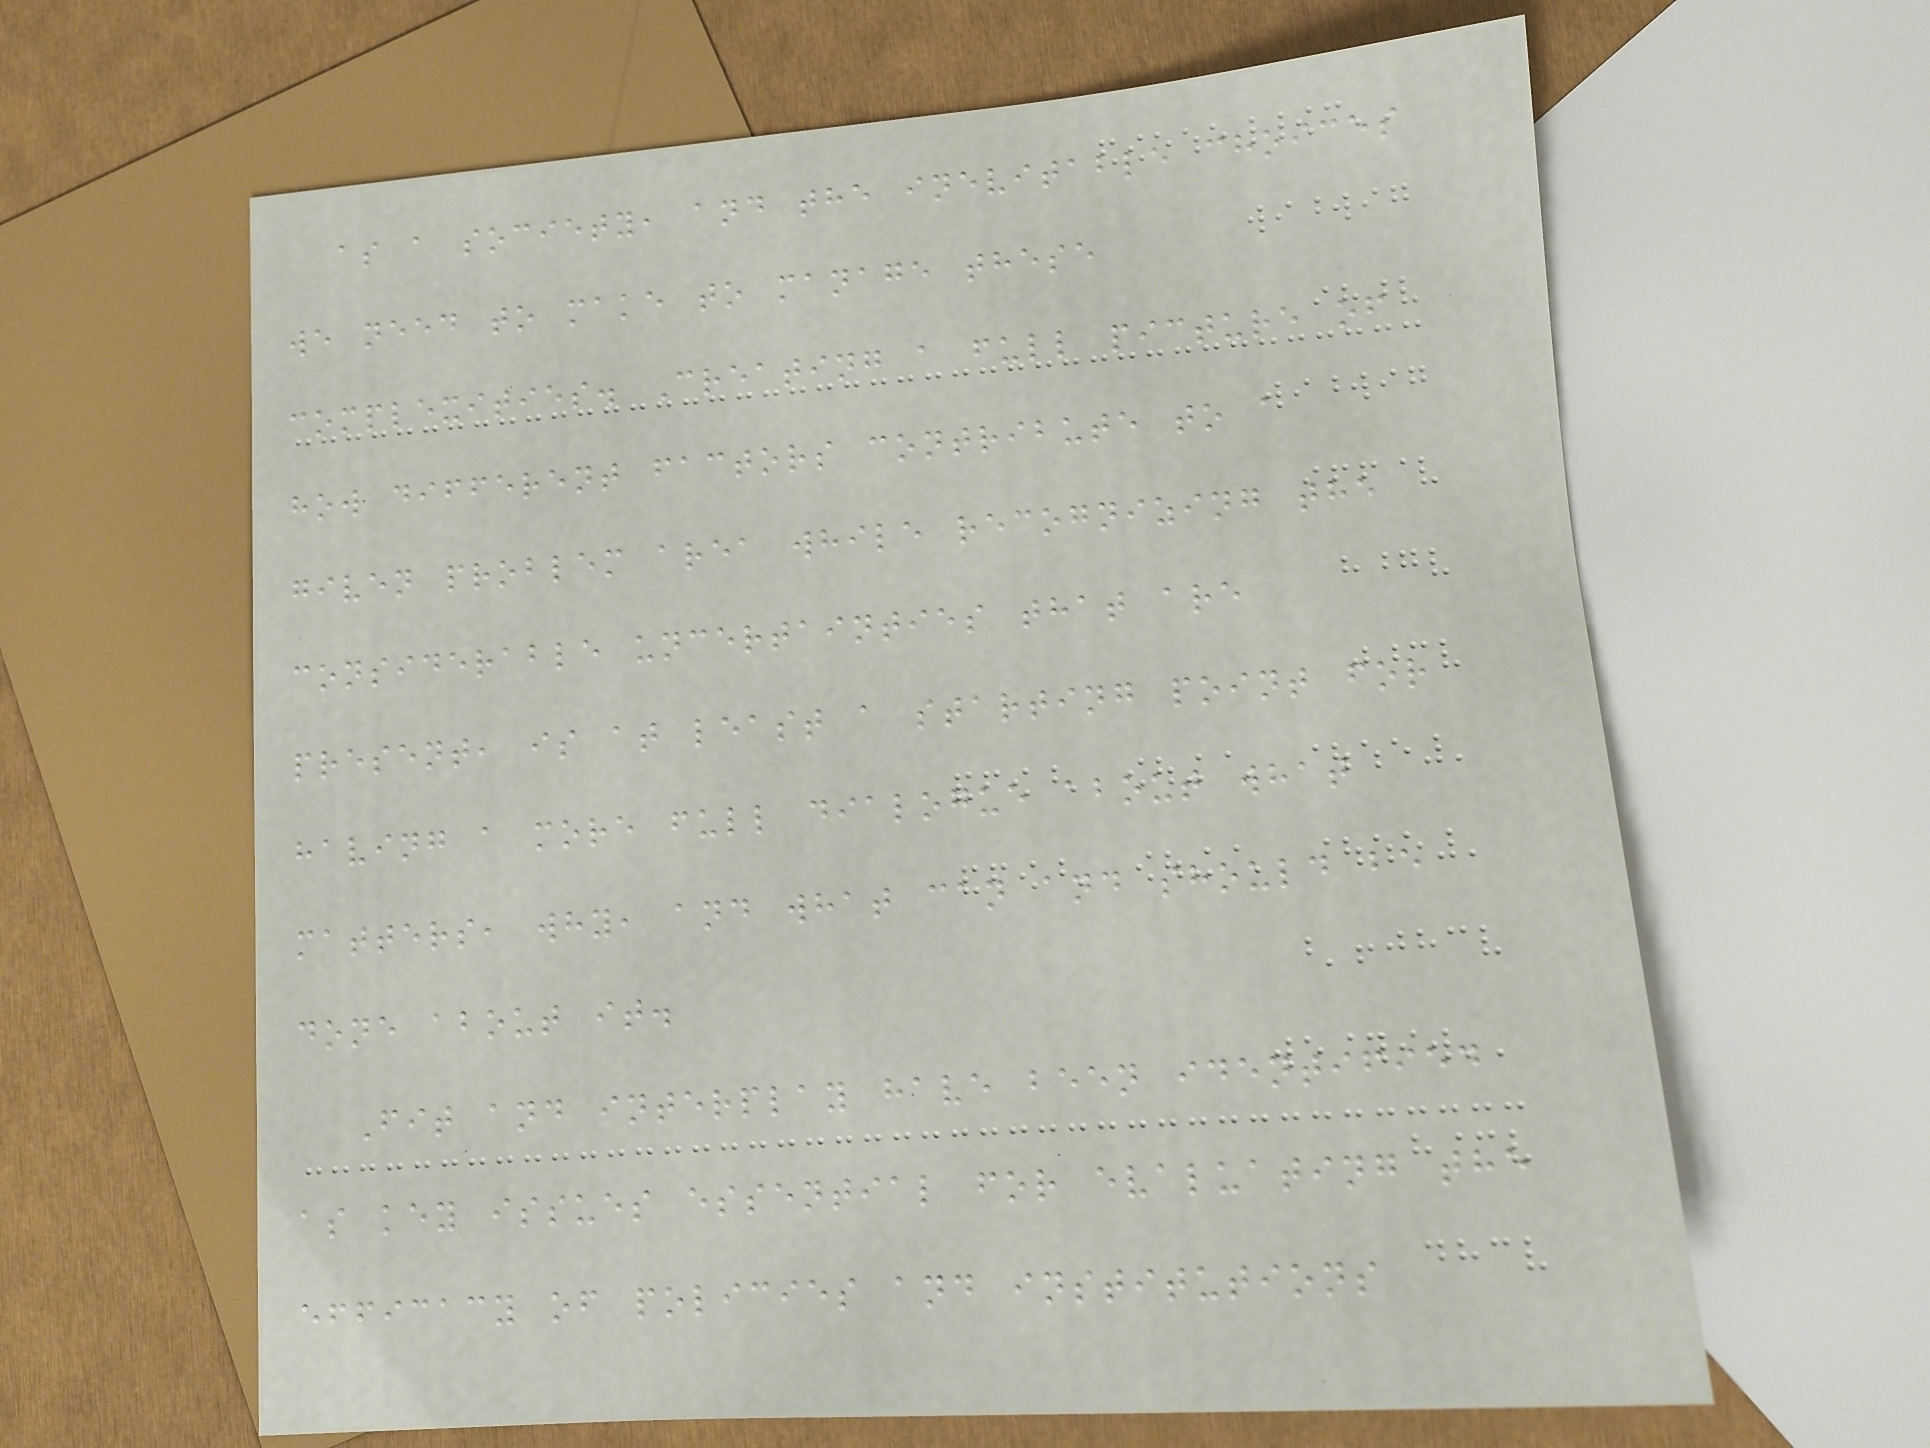as a society, and the inevitable choices
we need to make to manage these
complexities. Creating a full picture of
how different factors contribute to a
given problem area while recognizing the
considerable uncertainties that are
present, is at least a starting point for
having a more full dialogue about what
matters, why, and what can and should be
done about it.
Fit and interplay have been identified
as key issues essential for evaluating the
efficacy of policies and institutions
